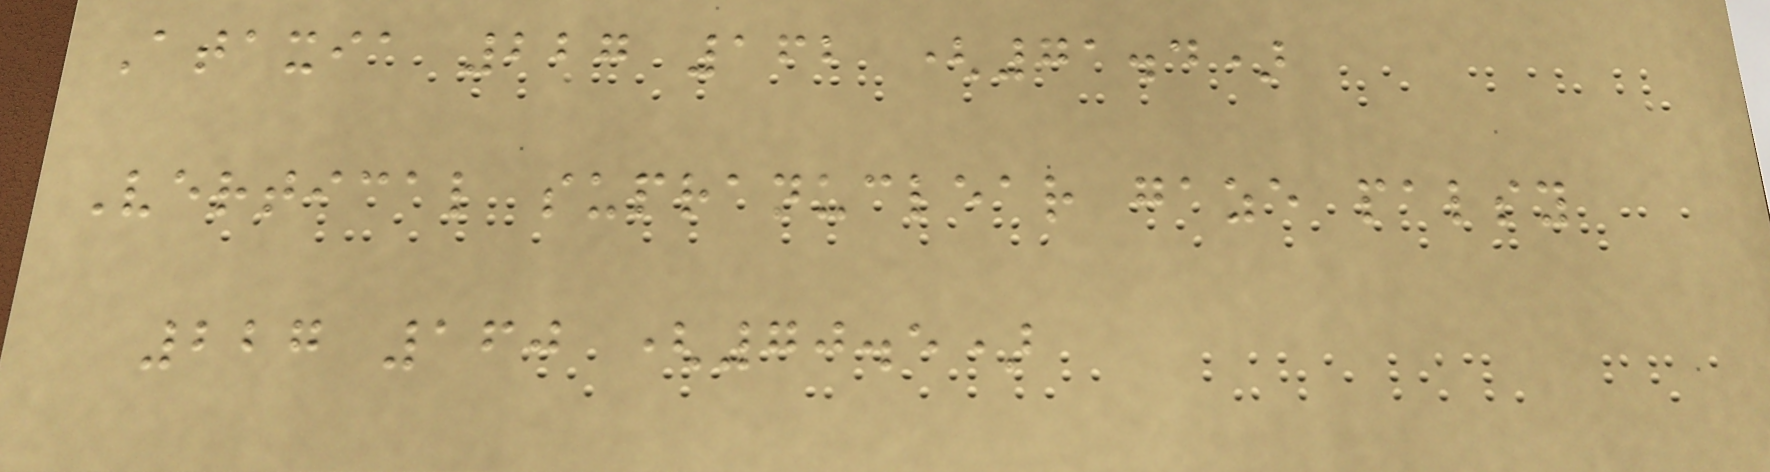Ataxia 227 162 (71.4)
Vertical supranuclear gaze palsy
227 160 (70.5)
